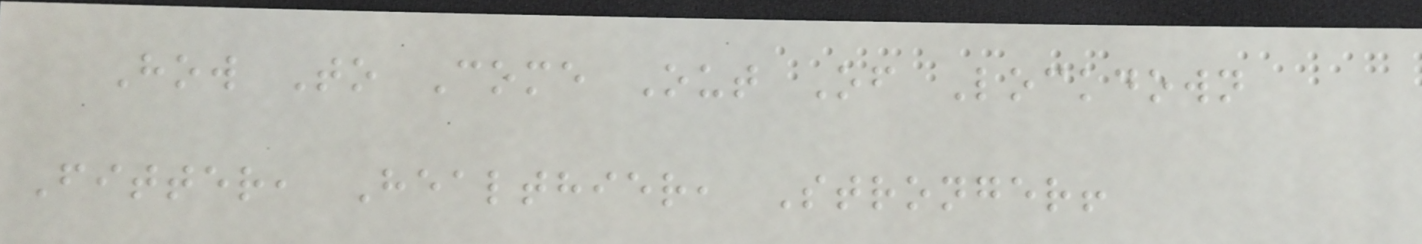How To Come Out Of Lockdown
Fitter, Healthier, Stronger!
